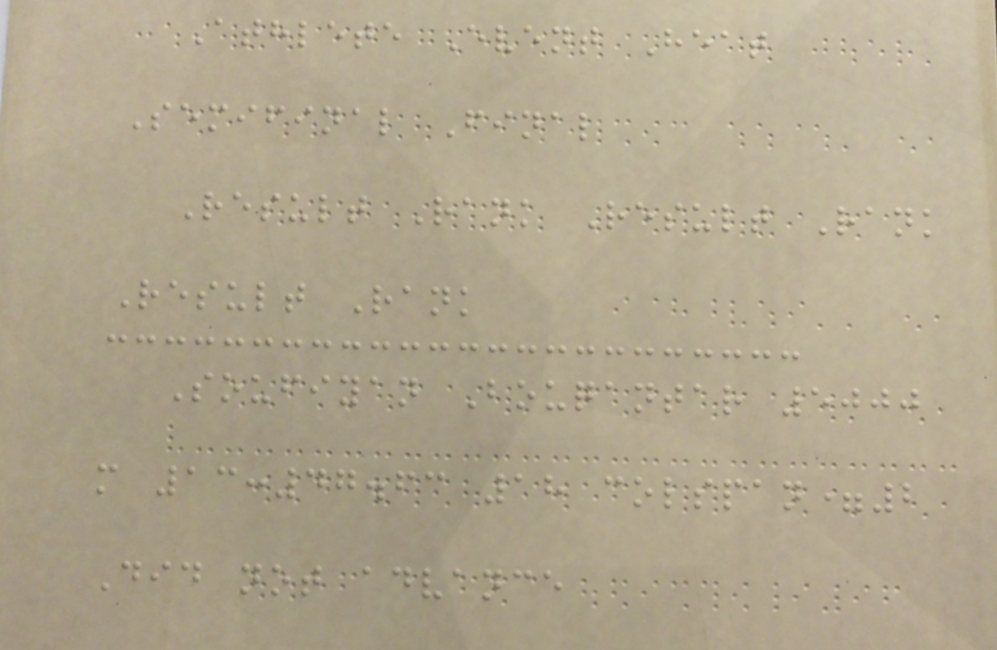Athlete Event Heat
Semifinal Final
Result Rank Result Rank
Result Rank
Soufiyan Bouqantar 5000
m 13:47.63 18 colspan=2
Did not advance
